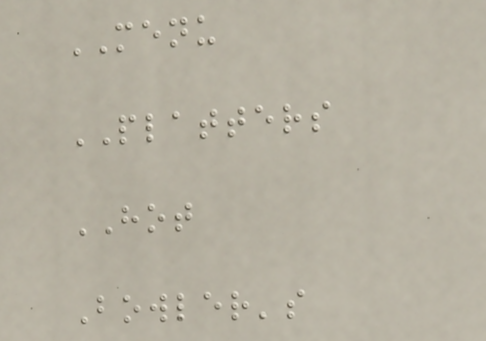MENU
PLATTERS
HOT
Bowler's
